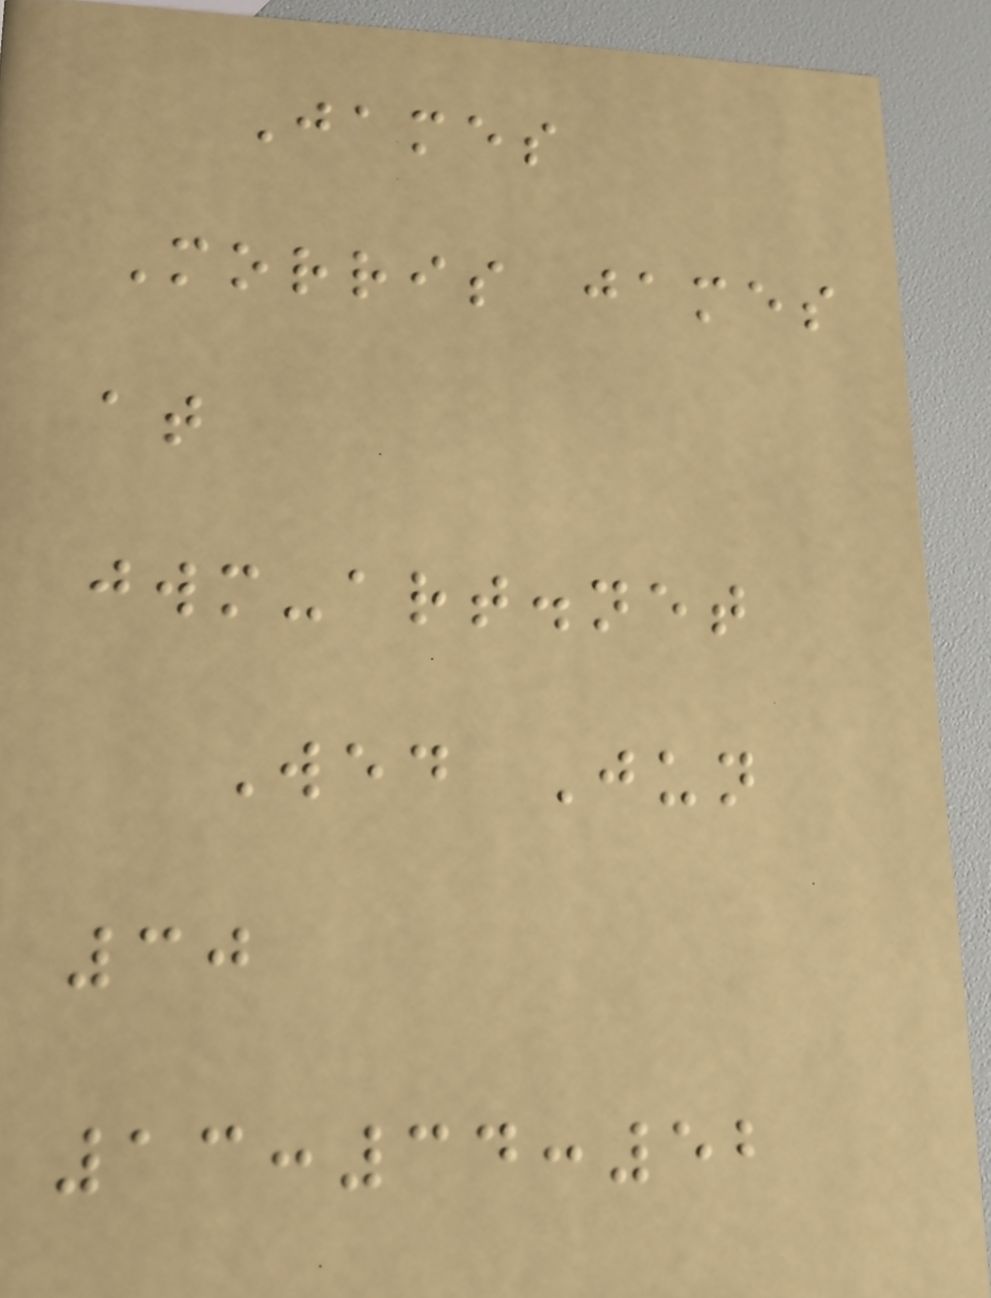James
Morris james
at
jwm-art.net
Wed Jun
30
13:34:52
